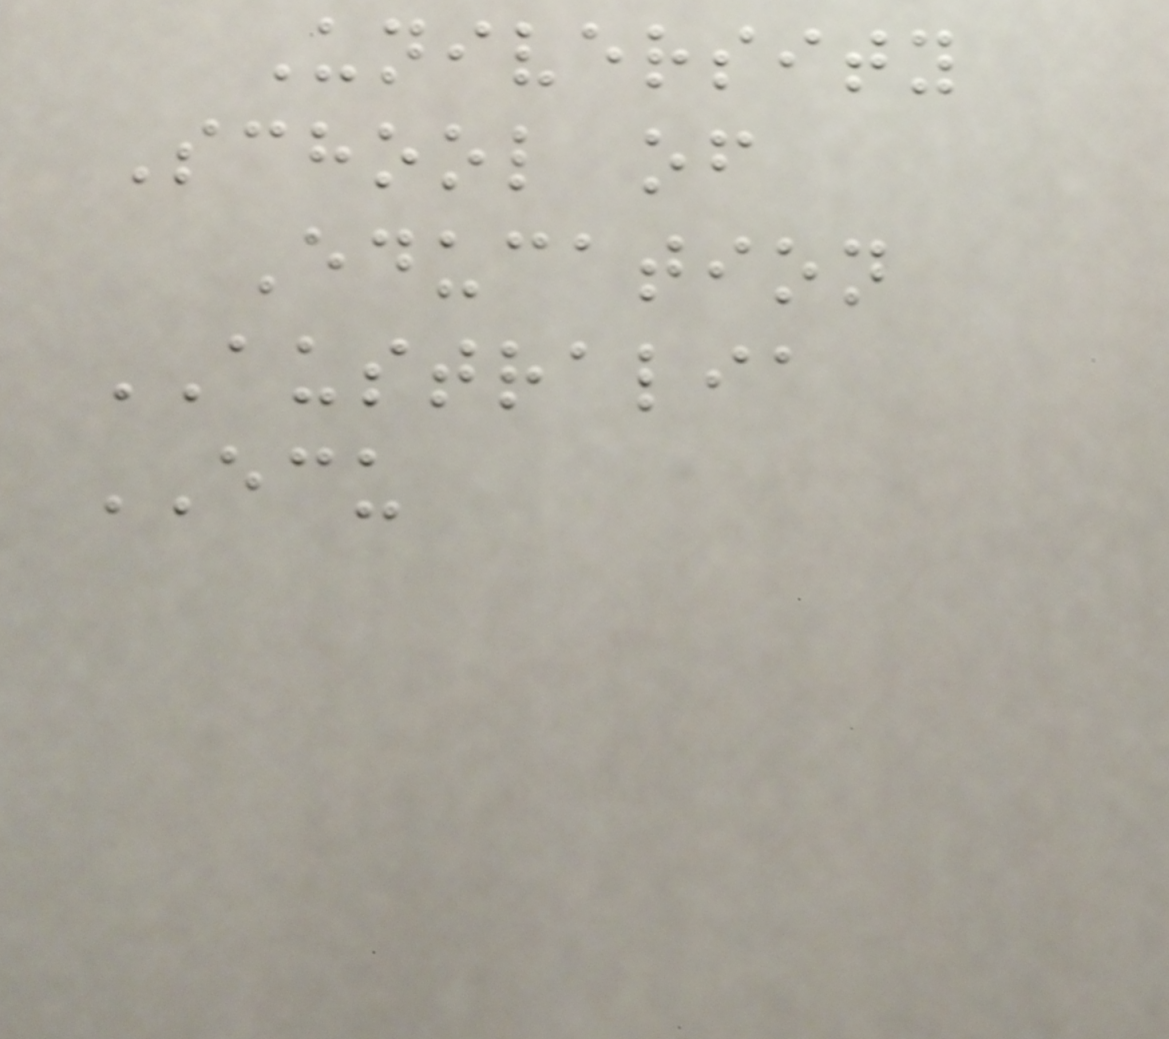University
School of
Education
AUSTRALIA
ECU
